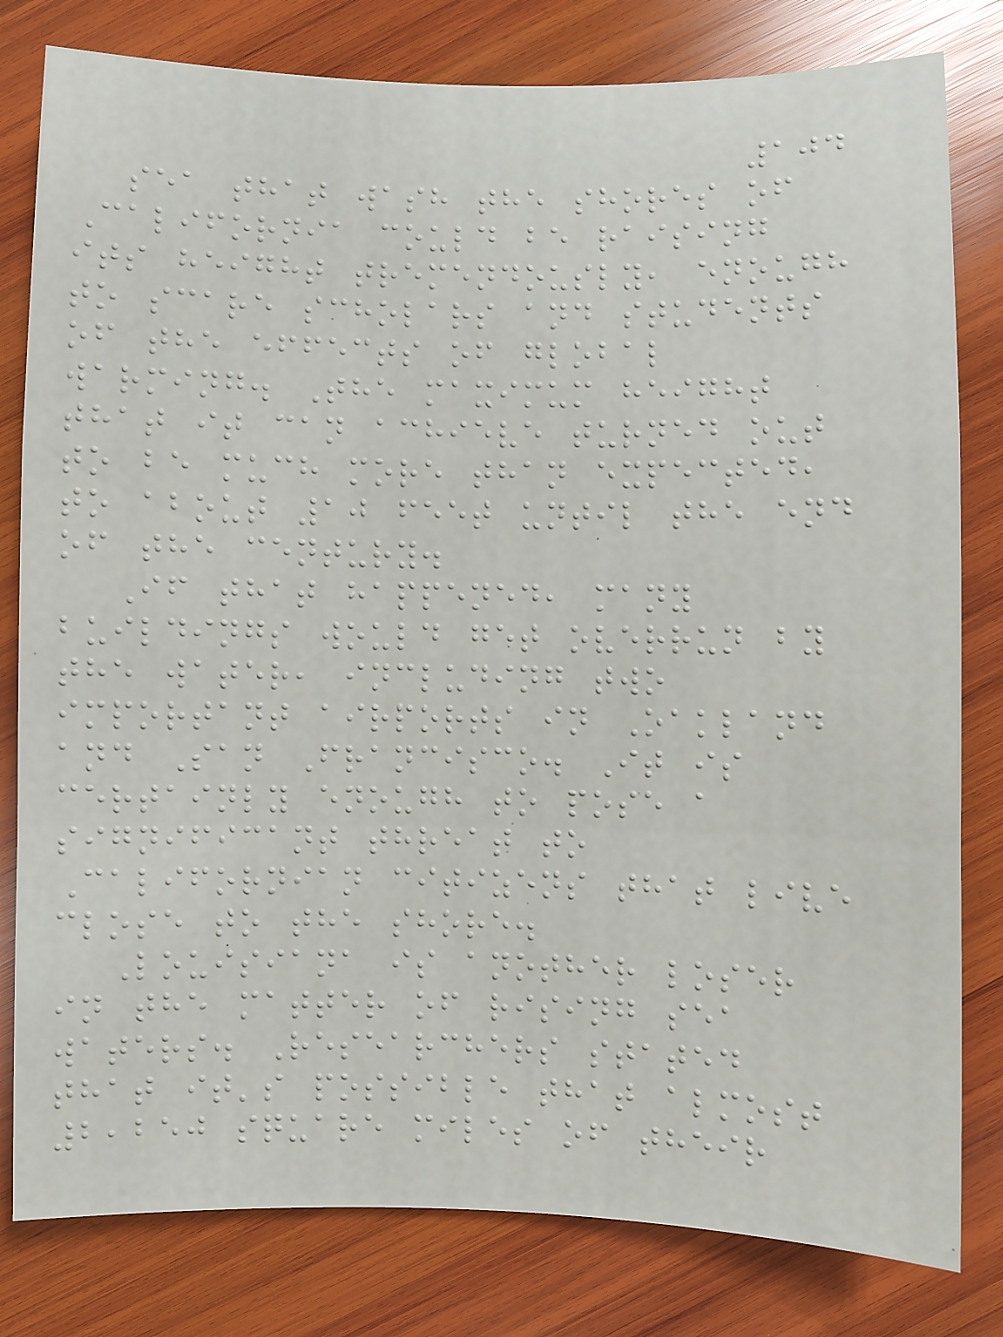104
sea that wash the shores of
California could be raising
its height tremendously, enough
to scare scholars and students
of the effects of global
warming. The maximum height
that it can achieve turned out
to be much more than expected,
to about 10 feet until the end
of the century.
If that happened, many
buildings would get overrun by
the water, including two
important airports in Oakland
and San Francisco. It is
certainly enough to pose a
significant threat to
Californian citizens that live
close to the shore.
Louisiana is another loser
in the matter of rising sea
waters. Researchers stated
that it's possible that almost
2,250 square miles of their
